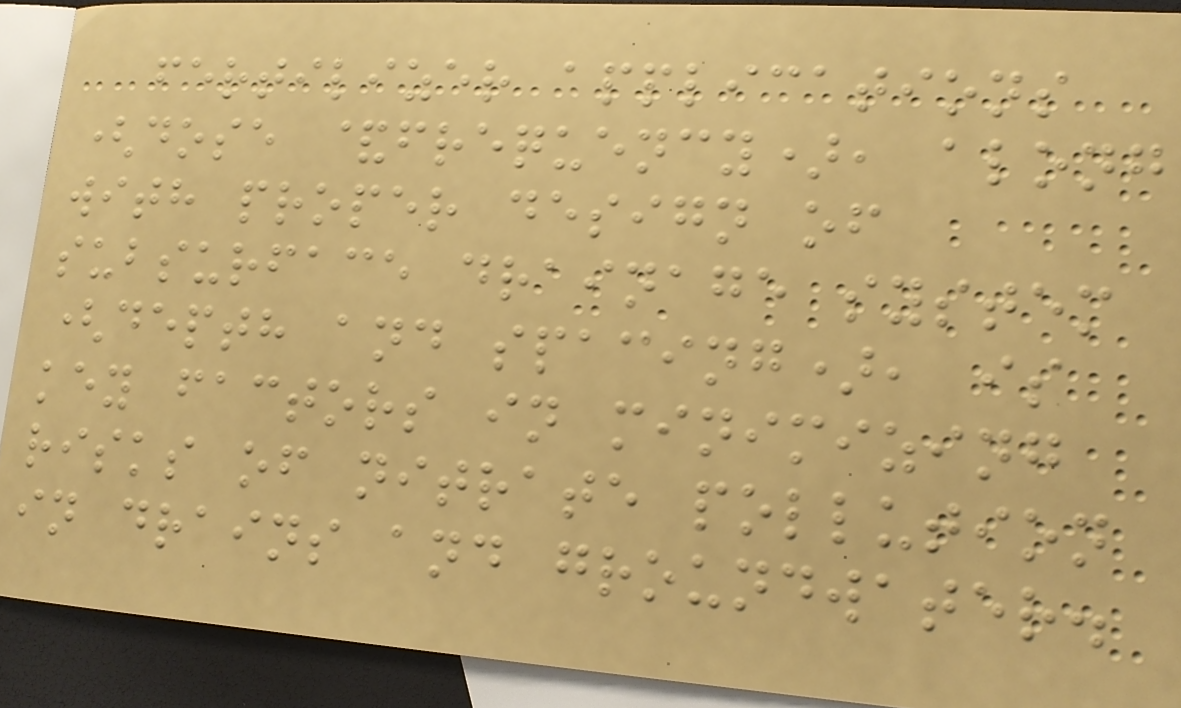fertilizer applications
(dose &frequency), along
with proper design of
subsurface drainage system
(depth and spacing), is
key factors in minimizing
risks of nitrate pollution
in drains and groundwater.
